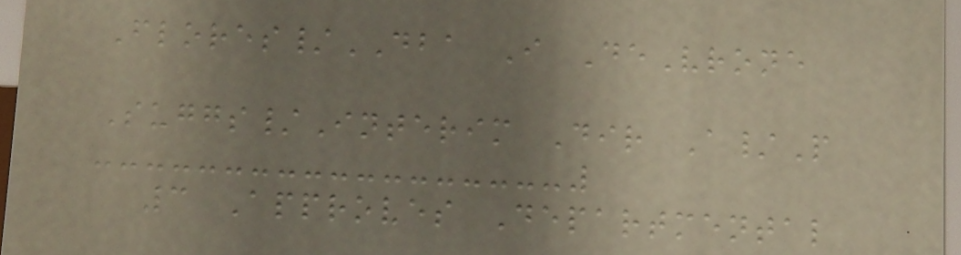Flores/DBA I DeVrone
Suggs/Interim Dir A/P
3 Approves Departmental
